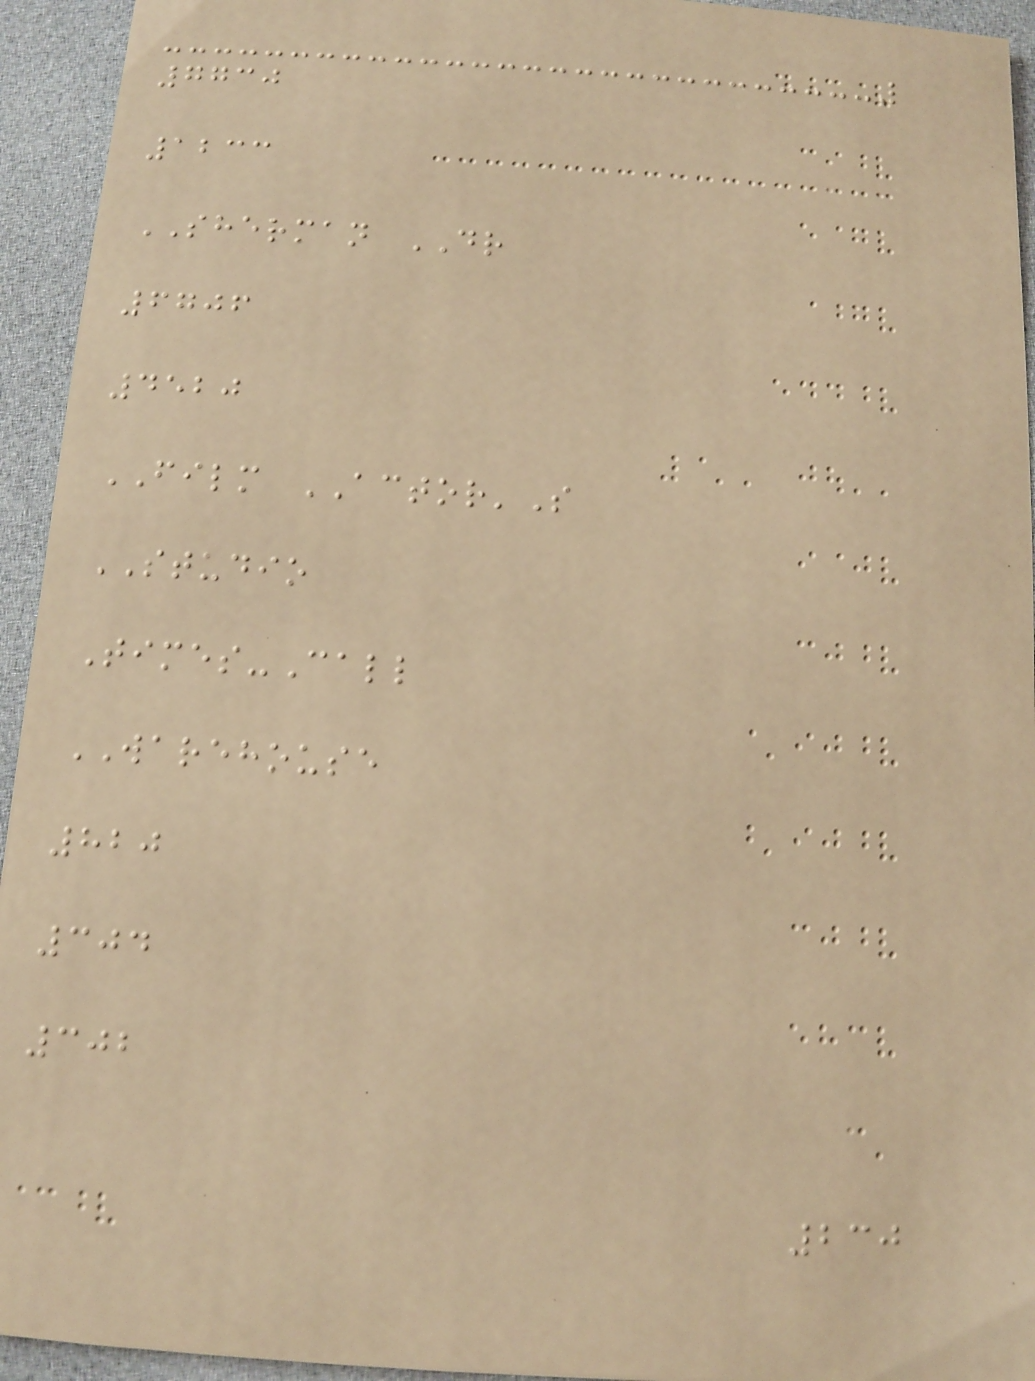7730
1233
SHERMAN DR
6706
4520
FILM ACTOR'S
STUDIO
Times-Call
WAREHOUSE
820
304
302
230
